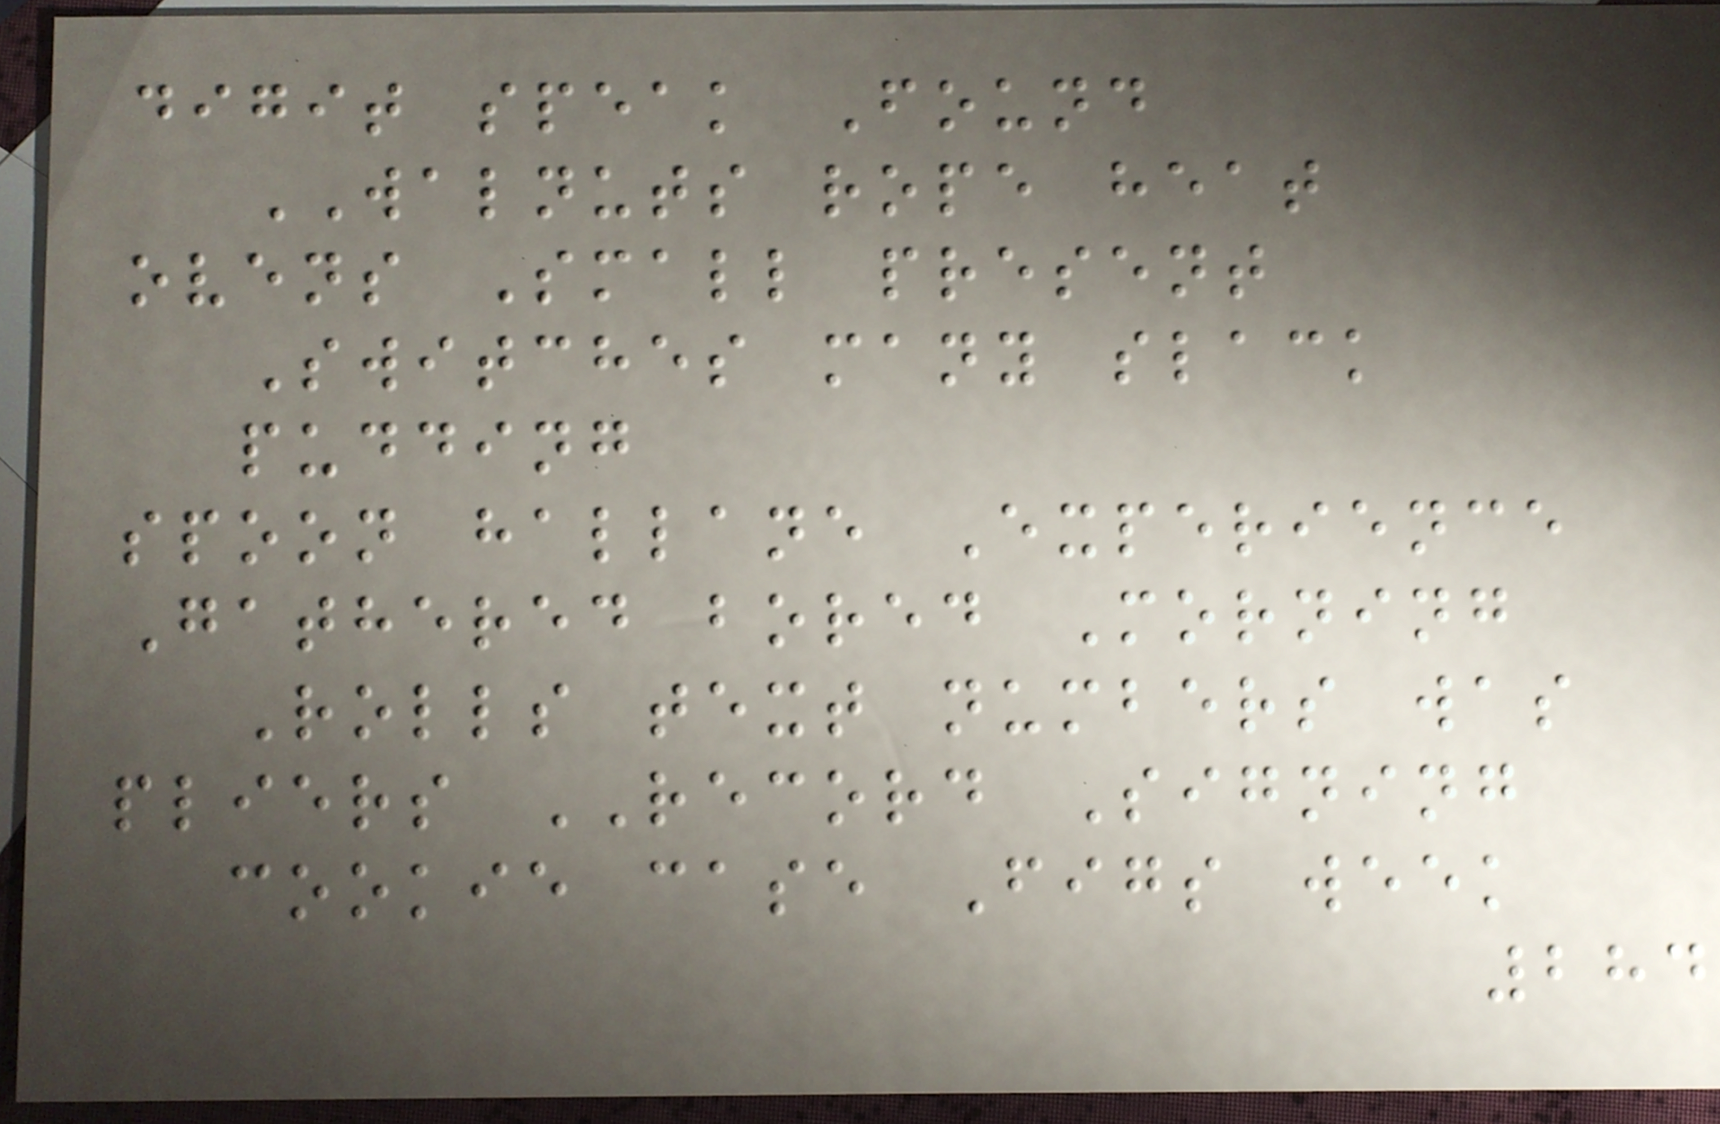digit speak Found
WALNUTS rope heat
ovens Small present
Switches many slack
pudding
spoon hallane Experience
Gathered bored Morning
Rolls text numbers was
pliers RECORD Signing
cookie case Figs week
284
